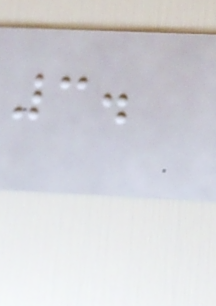3.
